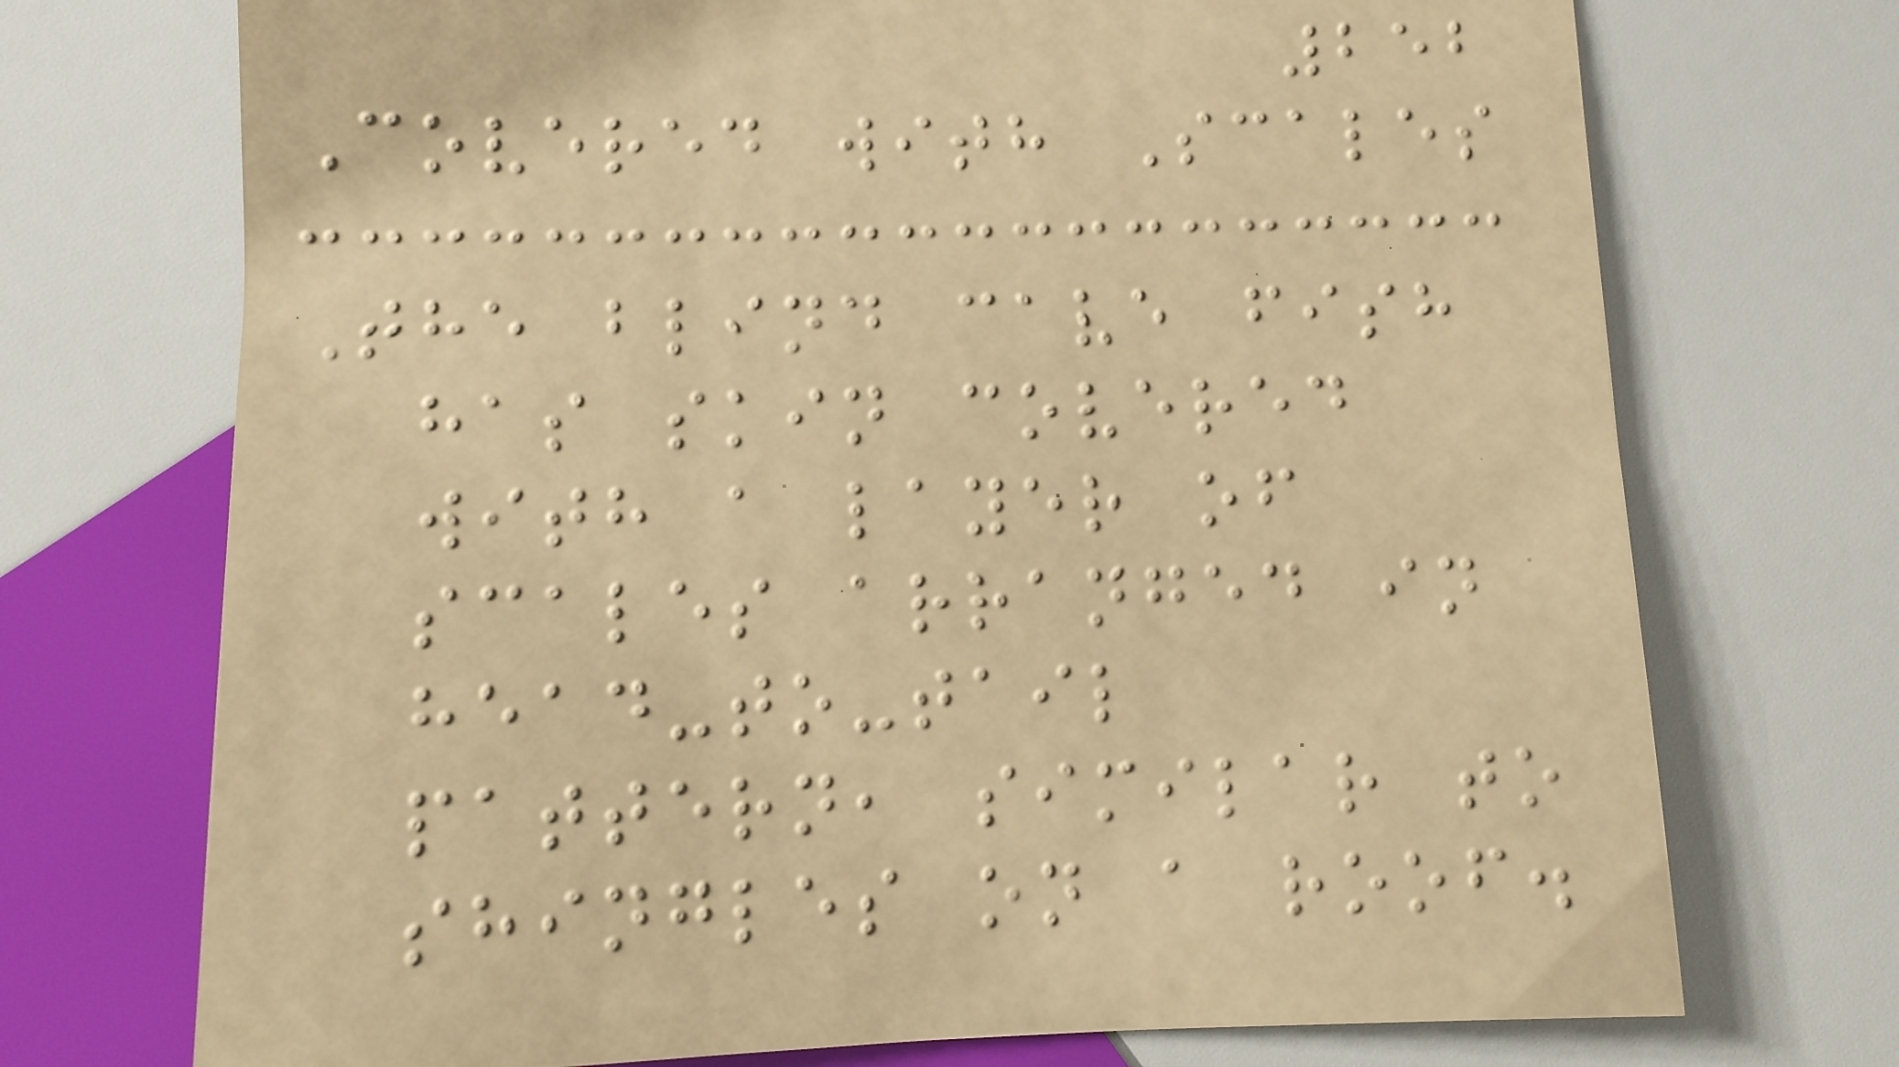252
Covered with Scales
The blind cave fish
has skin covered
with a layer of
scales arranged in
head-to-tail
pattern, similar to
shingles on a roof.
